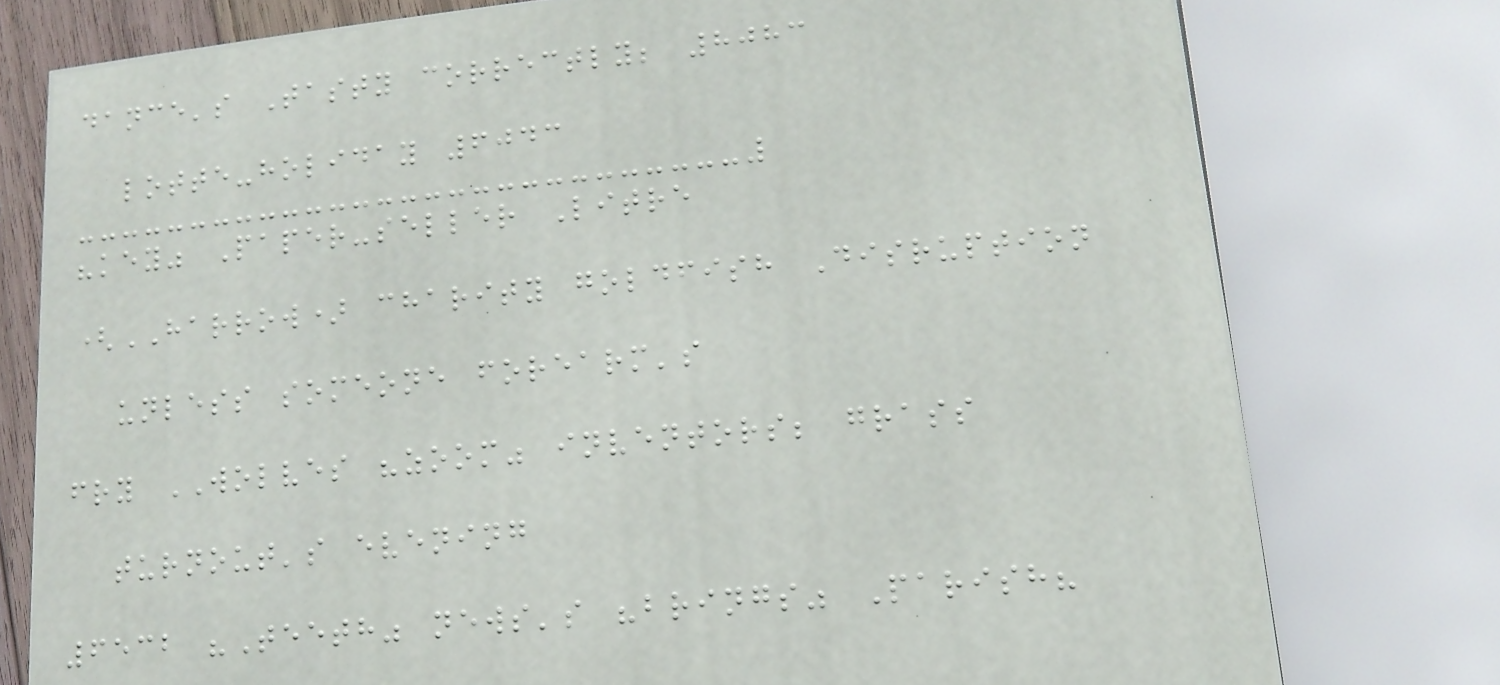dance's Tasty correctly; 8083
lotte-holiday 6043
"key" Paper-seller Litre
(HARROW) charity goldfish Disruption
unless someone forearm's
fry WOLVES "zoom" inventors; grass
turnout's evening
6532 "Teeth" news's "brings" Parish?
